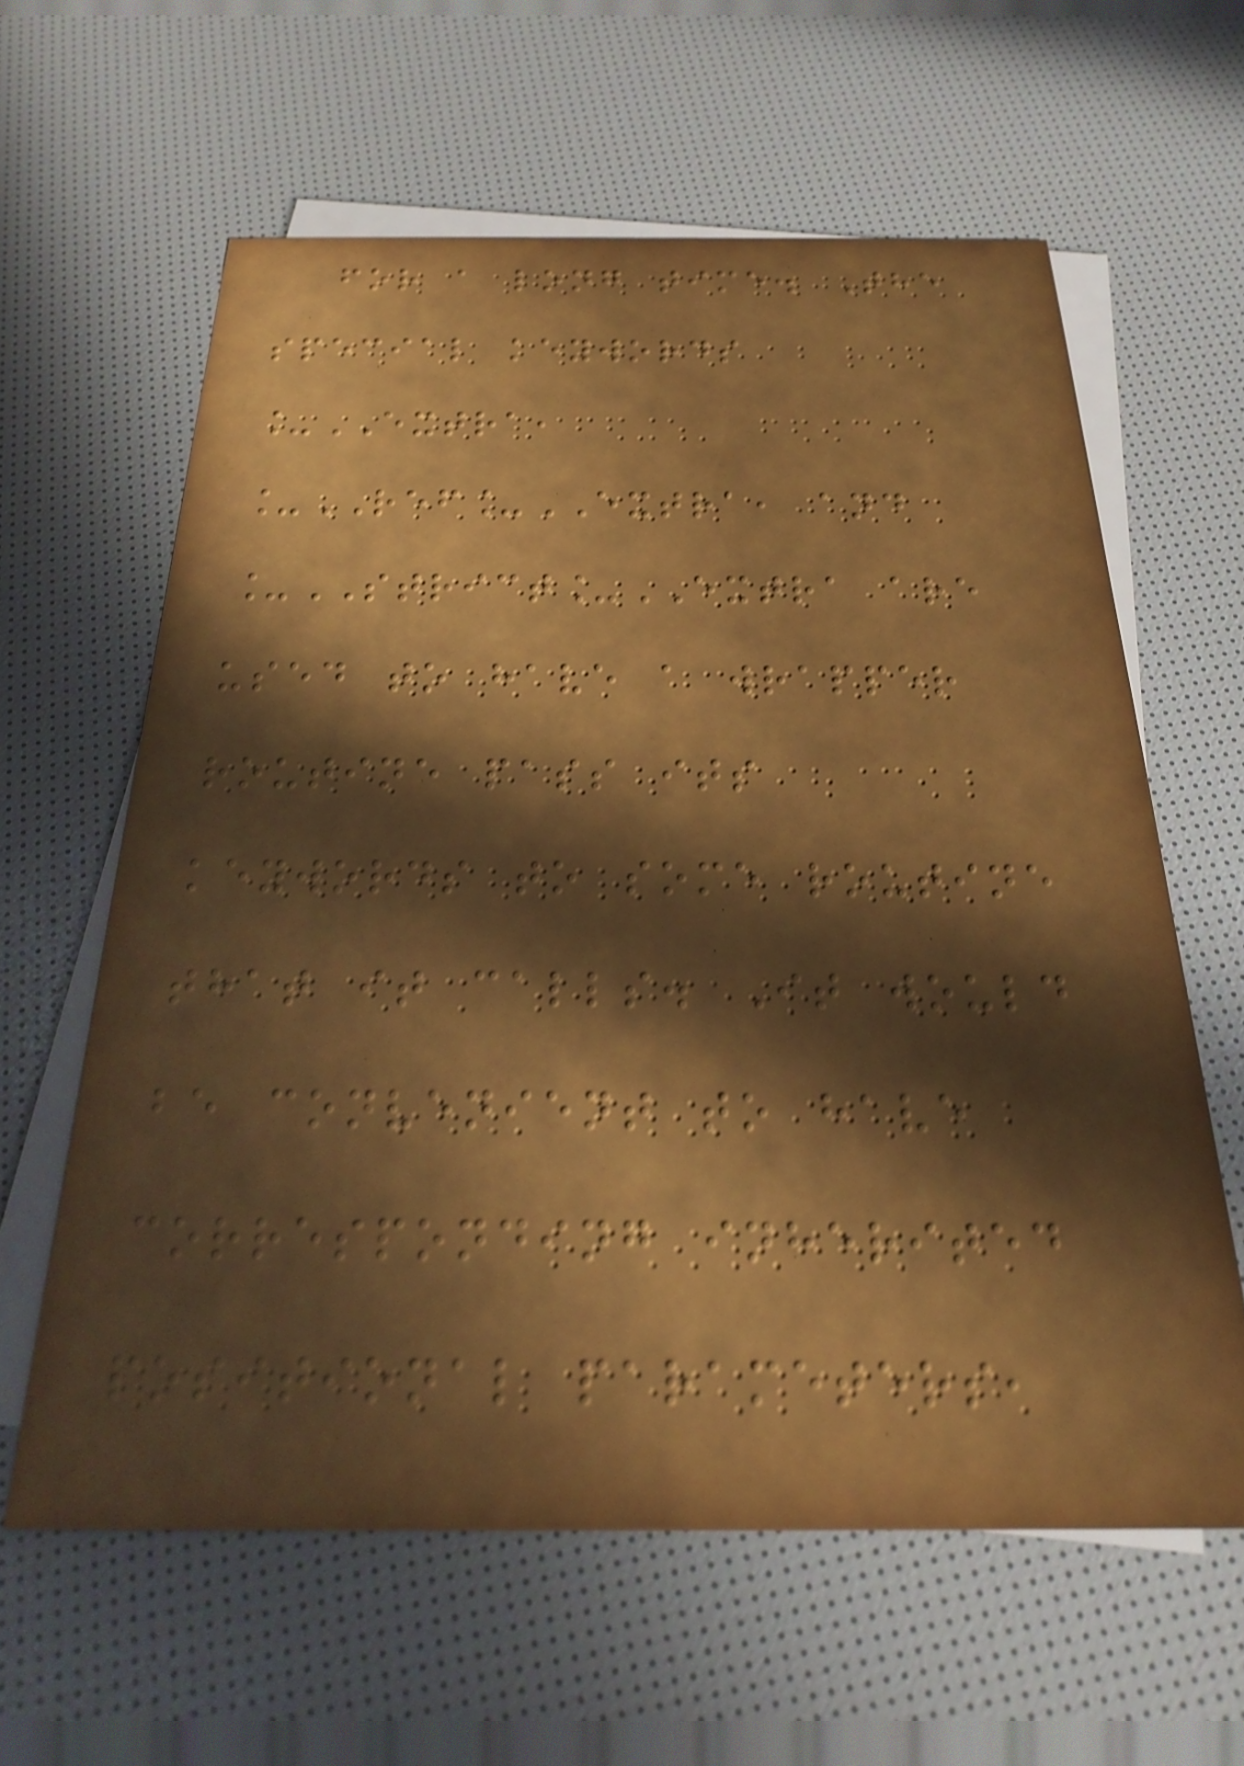for a long time. The
special keywords
_EXTRA,
_REF_EXTRA, and
_STRICT_EXTRA are
used to have a wrapper
routine pass its
keywords to some routine
that it calls. It would
be convenient to have
corresponding inherited
positional parameters,
